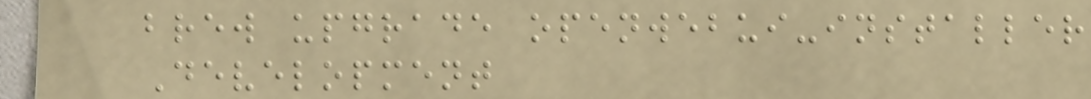brew upgrade openwebui-installer
Development
